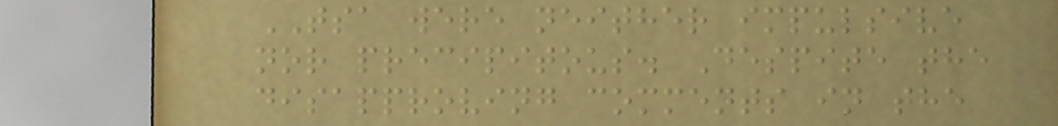TSA were neither impulsive
nor precipitous. Despite the
disapproving comments in the
